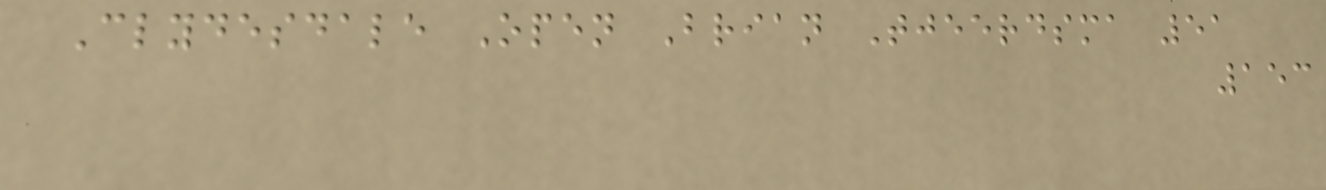Clydesdale Open Brian Tjeerdsma 51
153
